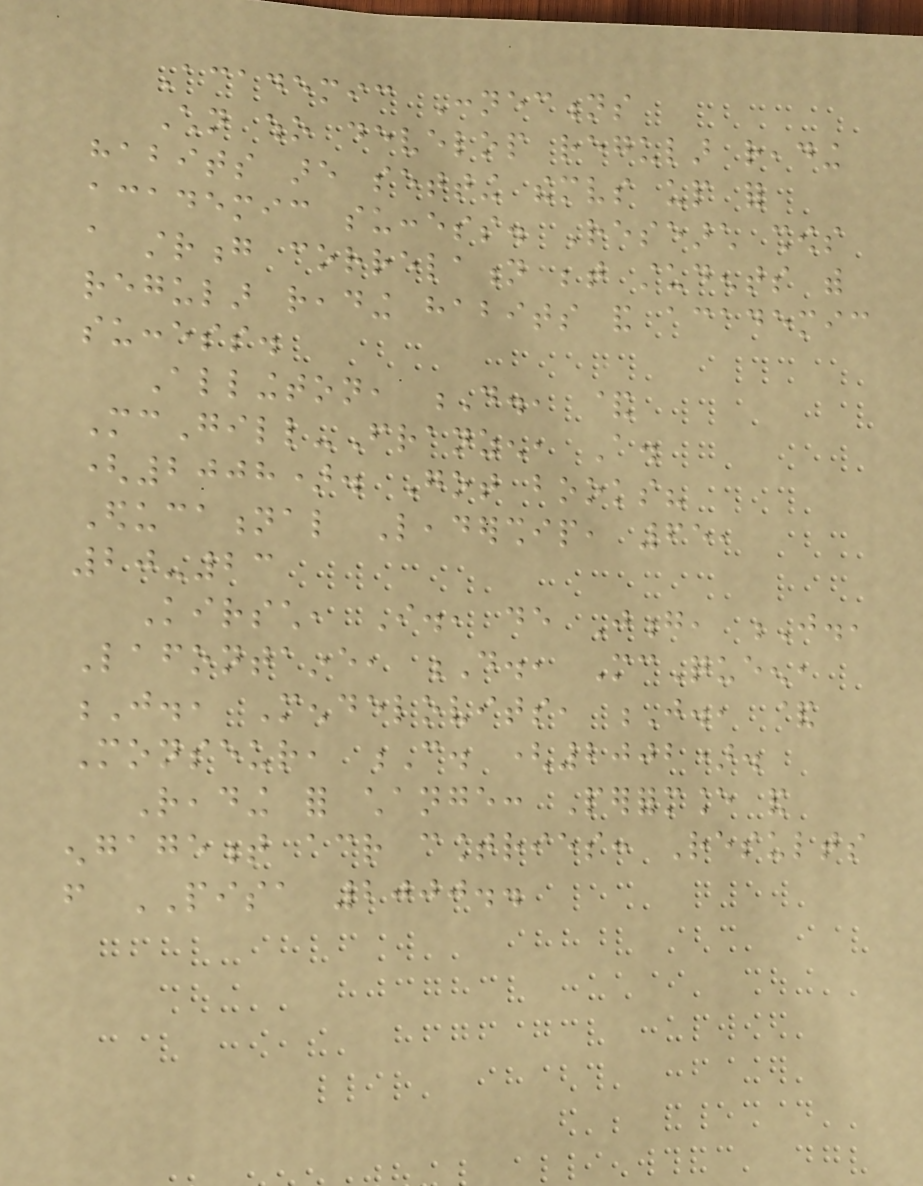Academic Connections
Children who develop regular reading
habits are setting themselves up for
academic success. Research shows
a strong correlation between students with
regular reading habits and academic
success.
Allington, D., &
McGill-Franzen, A.
(2008). Got books?
Educational Leadership, 65,
20-23
Kirsch, I., de Jong, J.,
Lafontaine, D., McQueen,
J., Mendelovits, J., &
Monseur, C. (2002).
Reading for change: Performance and
engagement across countries: Results
from PISA 2000..
